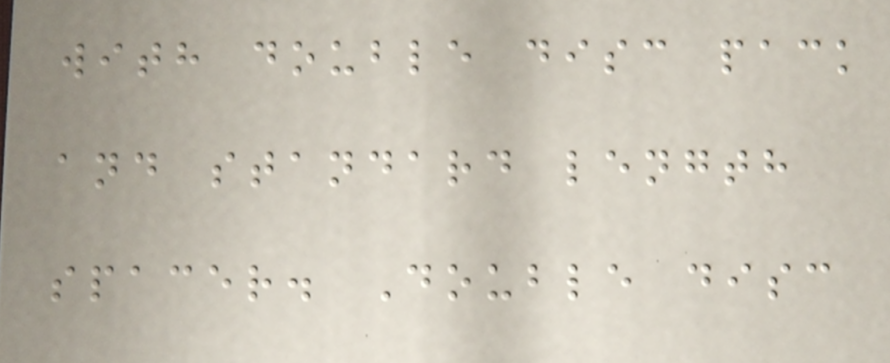with double disc pack
and standard length
spacer. Double disc
